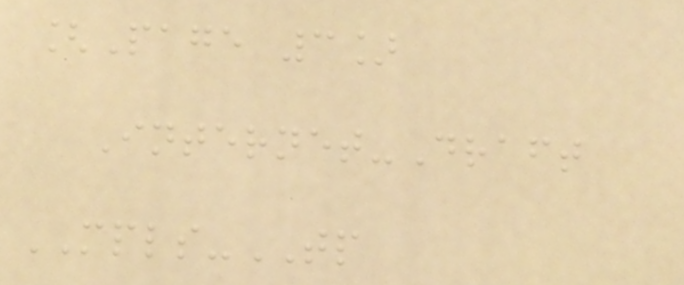[Page 3]
Internet-Draft
MPLS-TP
